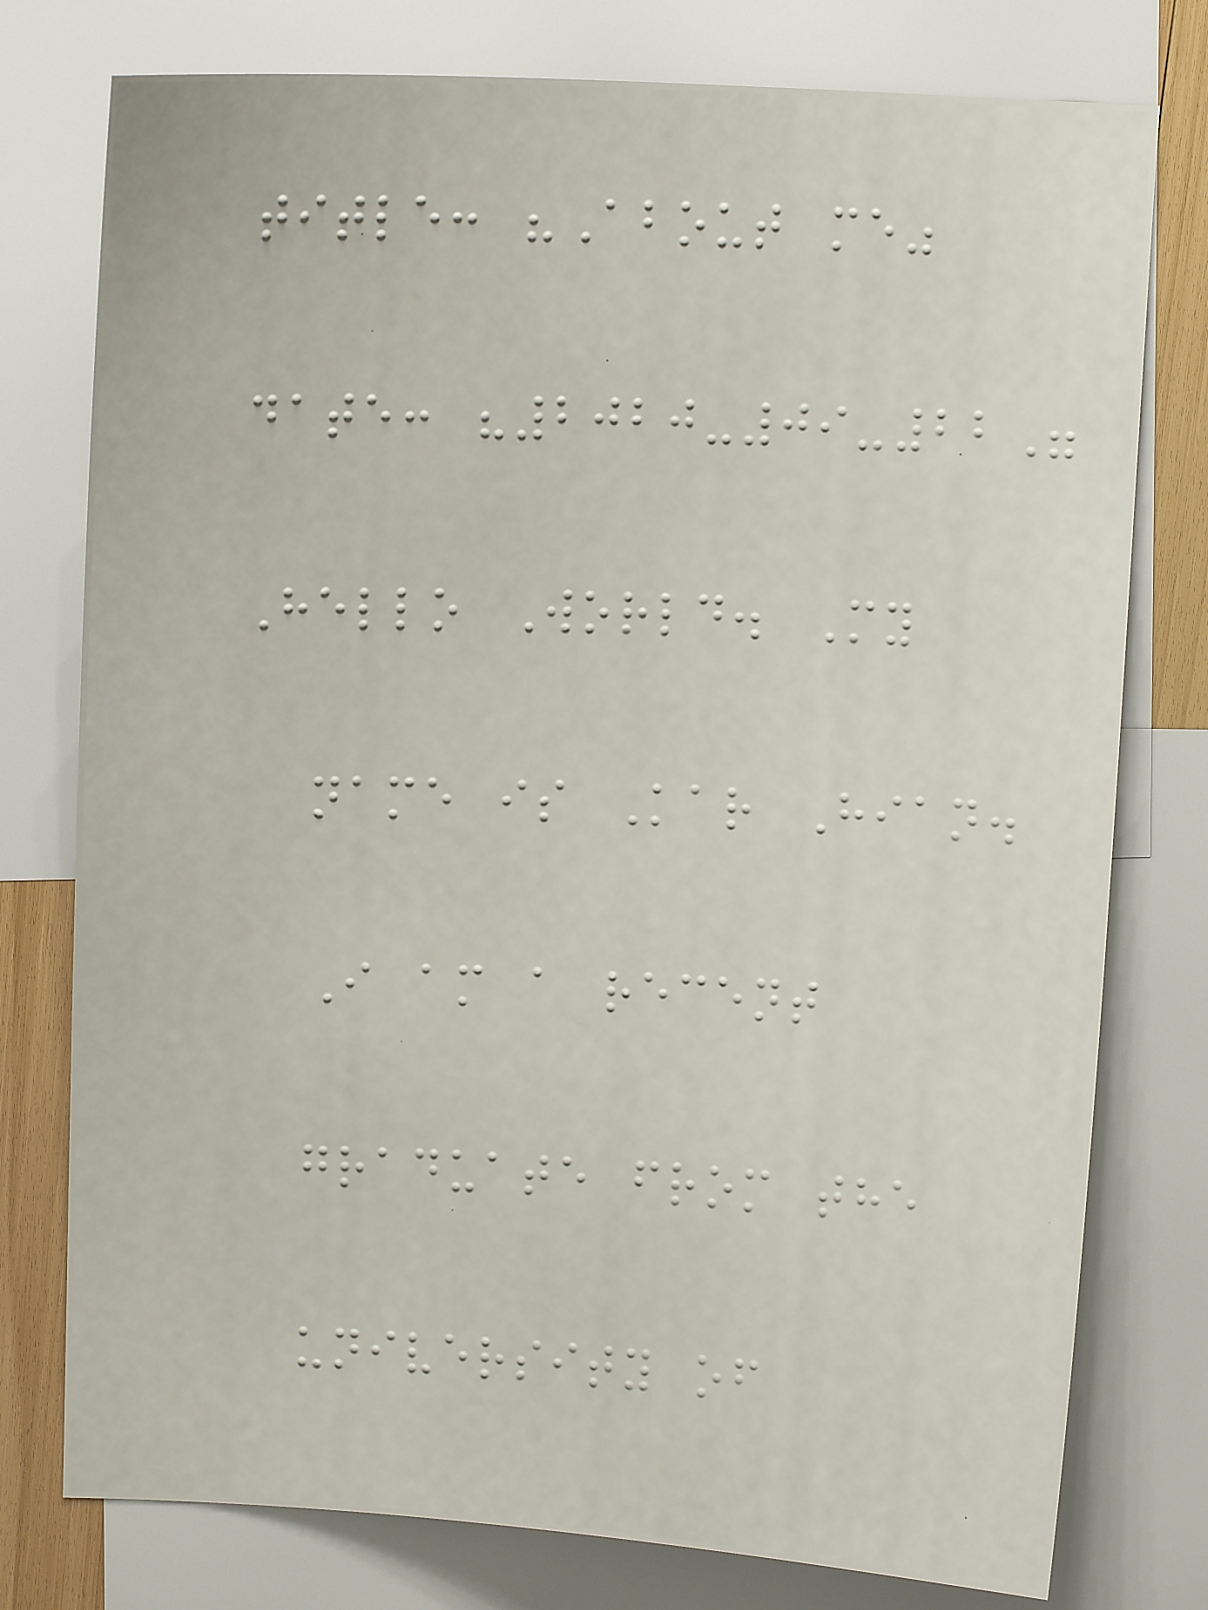title: "About me"
date: "2020-09-22"
Hello World. My
name is Kar Hian.
I am a recent
graduate from the
university of
